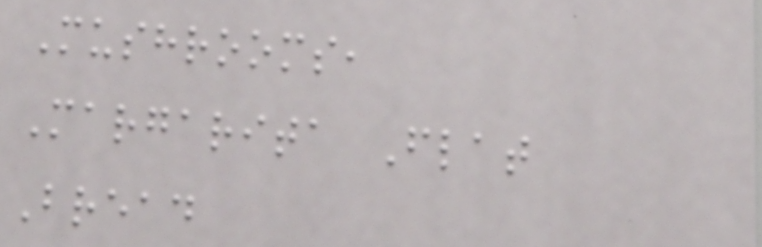Mushrooms,
Margarita Flat
Bread
